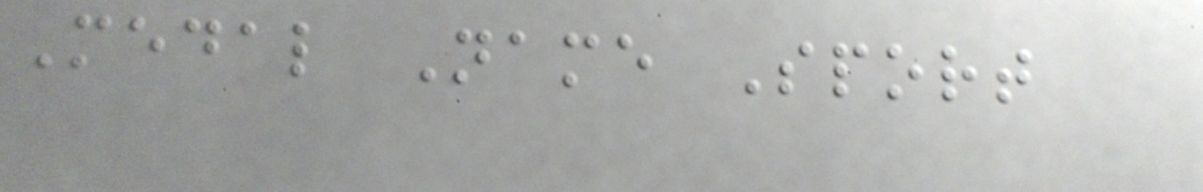Medal Name Sport
